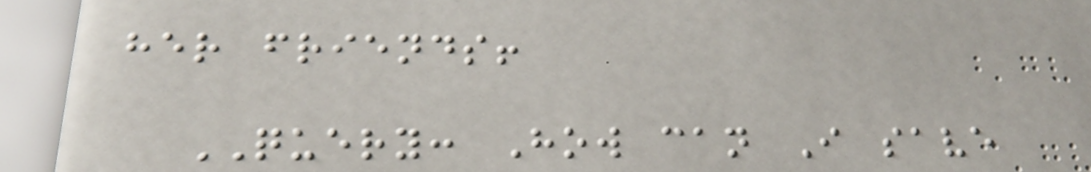her friends!
QUERY: How can I save
